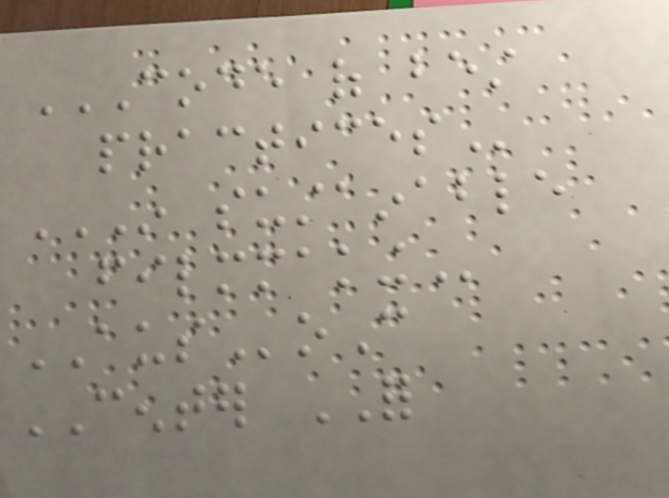CODE OF BEST
PRACTICES
IN SUSTAINABLE
FILMMAKING
AUSoC
CENTER FOR
